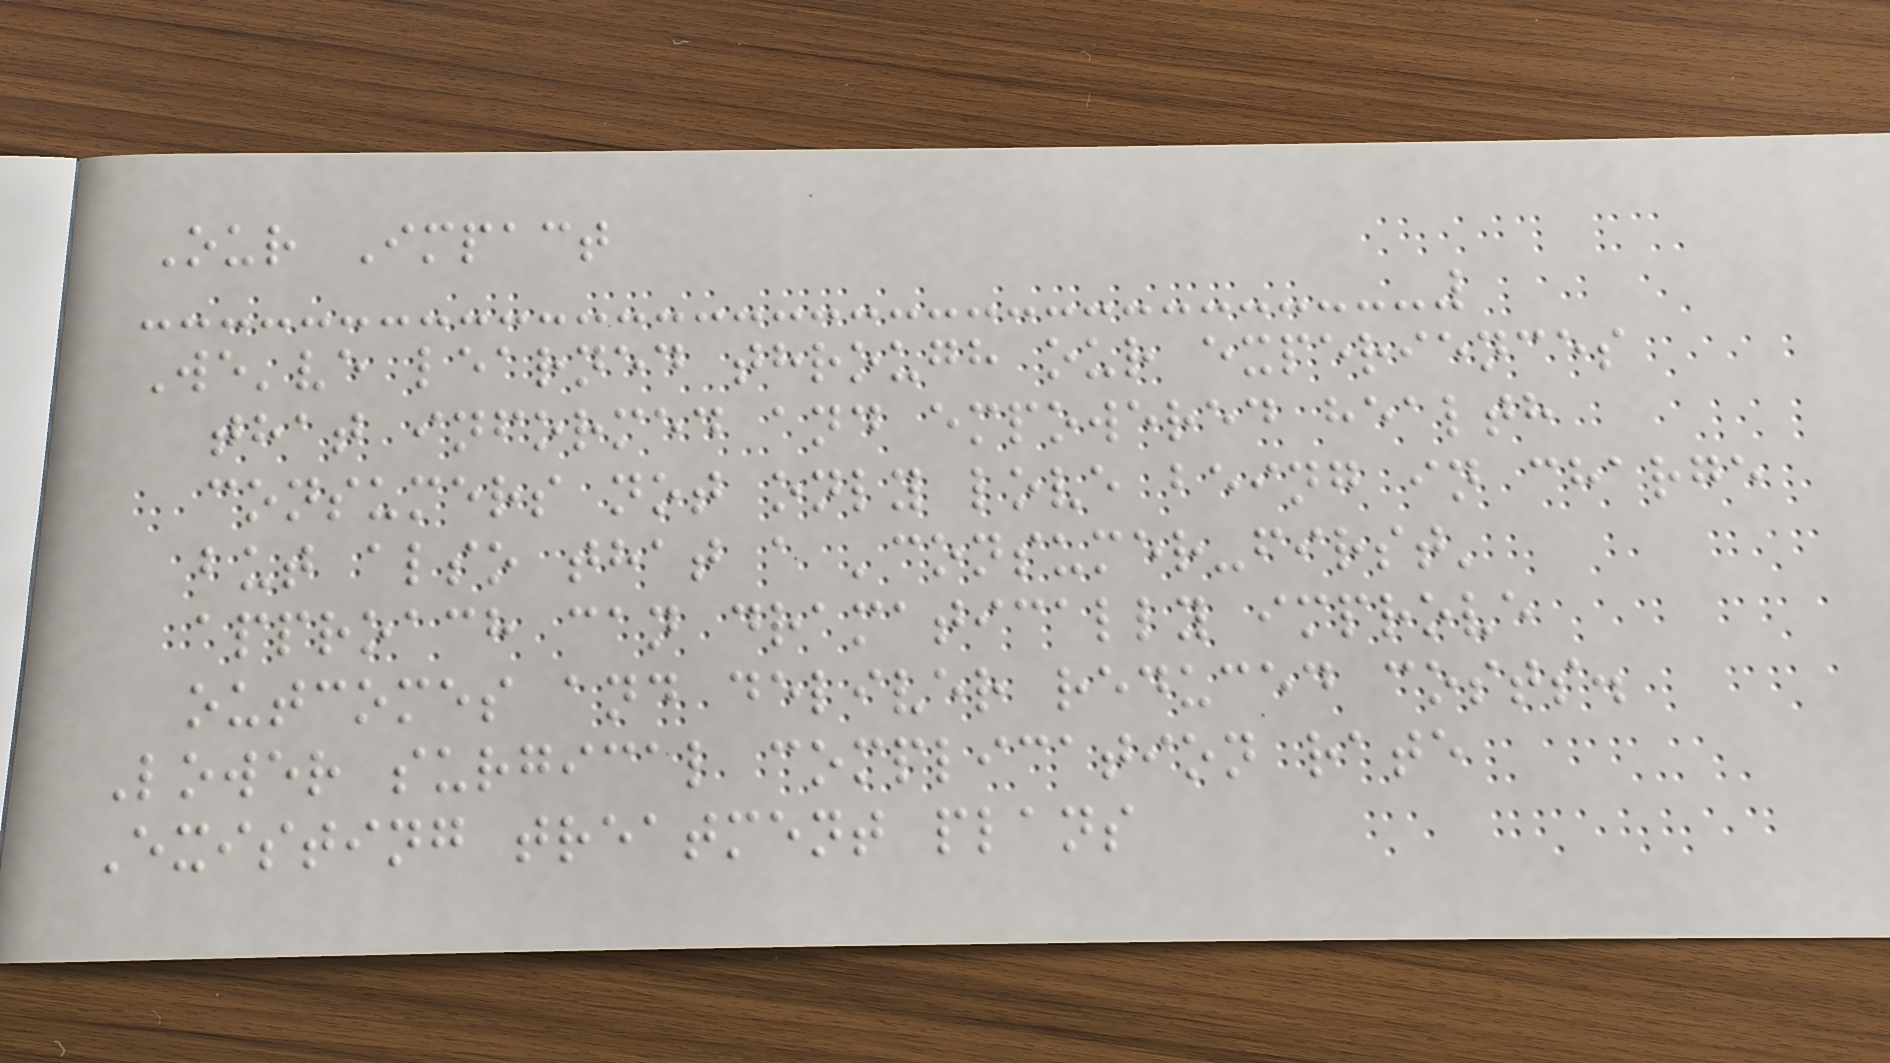Our Impact
We've learned through our experiences
that informed and empowered health
consumers not only love being in charge
but also that a 'consumer-first'
approach can dramatically improve
outcomes and deliver reduced costs.
Lower surgical complication rate
Existing treatment plans
